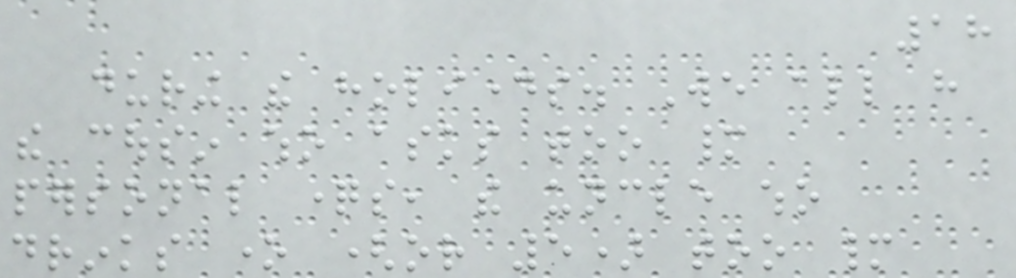18
during the holidays. We all have
the cousin who asks too many
personal questions, the uncle who
drinks one (or 5) too many
